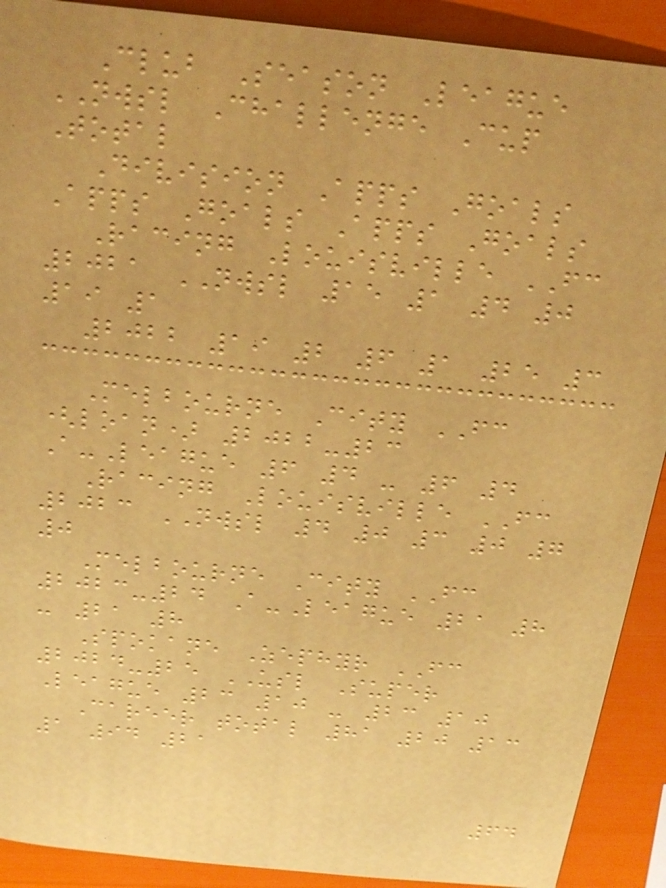Club Season League
NWSL Challenge Cup
Total
Division Apps Goals
Apps Goals Apps Goals
Racing Louisville FC
2021 NWSL 15 1 4 0
19 1
2022 19 2 6 1 25 3
Melbourne City FC
(loan) 2022-23
A-League 6 4 - 6 4
Racing Louisville FC
2023 NWSL 4 0 3 0 7
0
Melbourne City FC
2023-24 A-League 21 8
- 21 8
Spokane Zephyr FC
2024-25 USL Super
League 23 10 - 23 10
Career total 81 20 13
1 94 21
64
